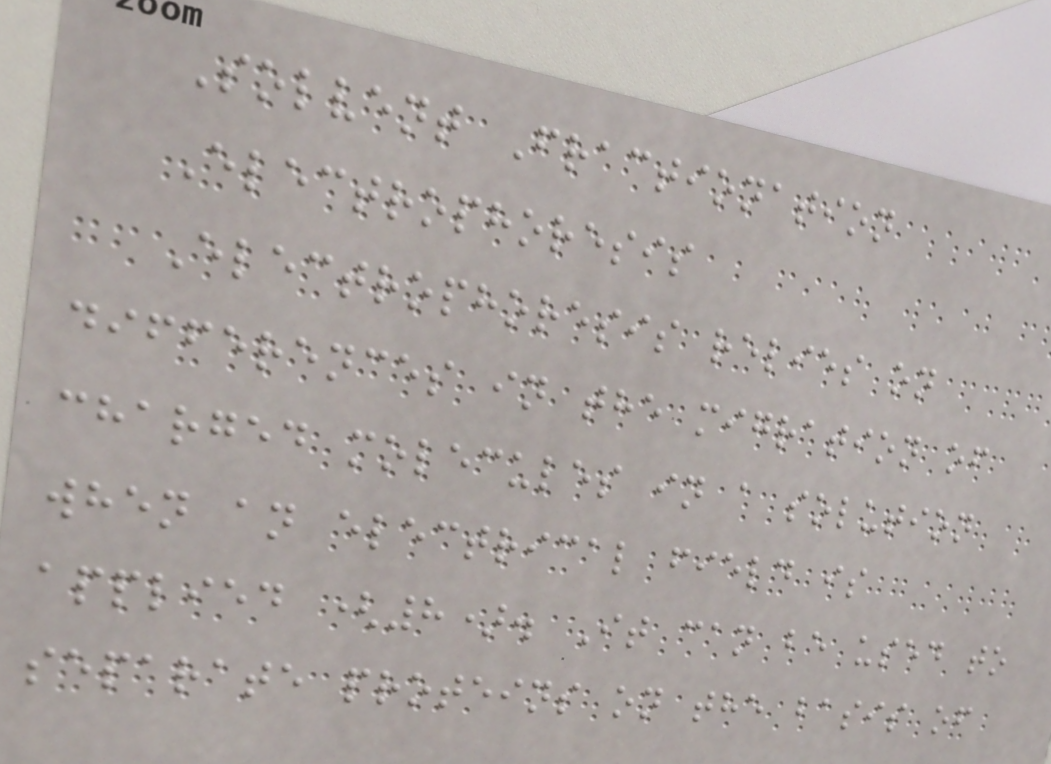Solvent Fractionation
Electrophoresis
Electrophoresis relies on
differences in the migration of
charged molecules in a solution
when an electrical field is
applied (8). It can be used to
separate proteins on the basis of
